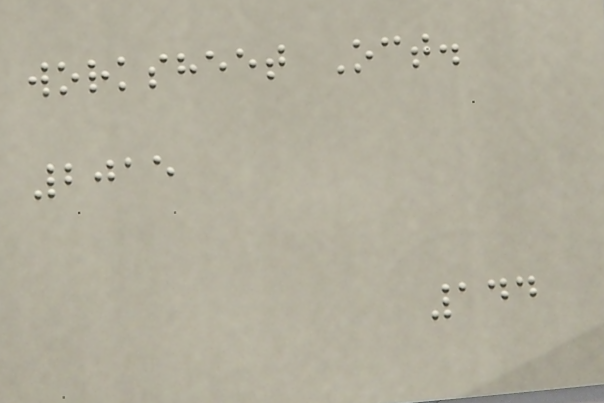worksheet Oct.
2015
144
